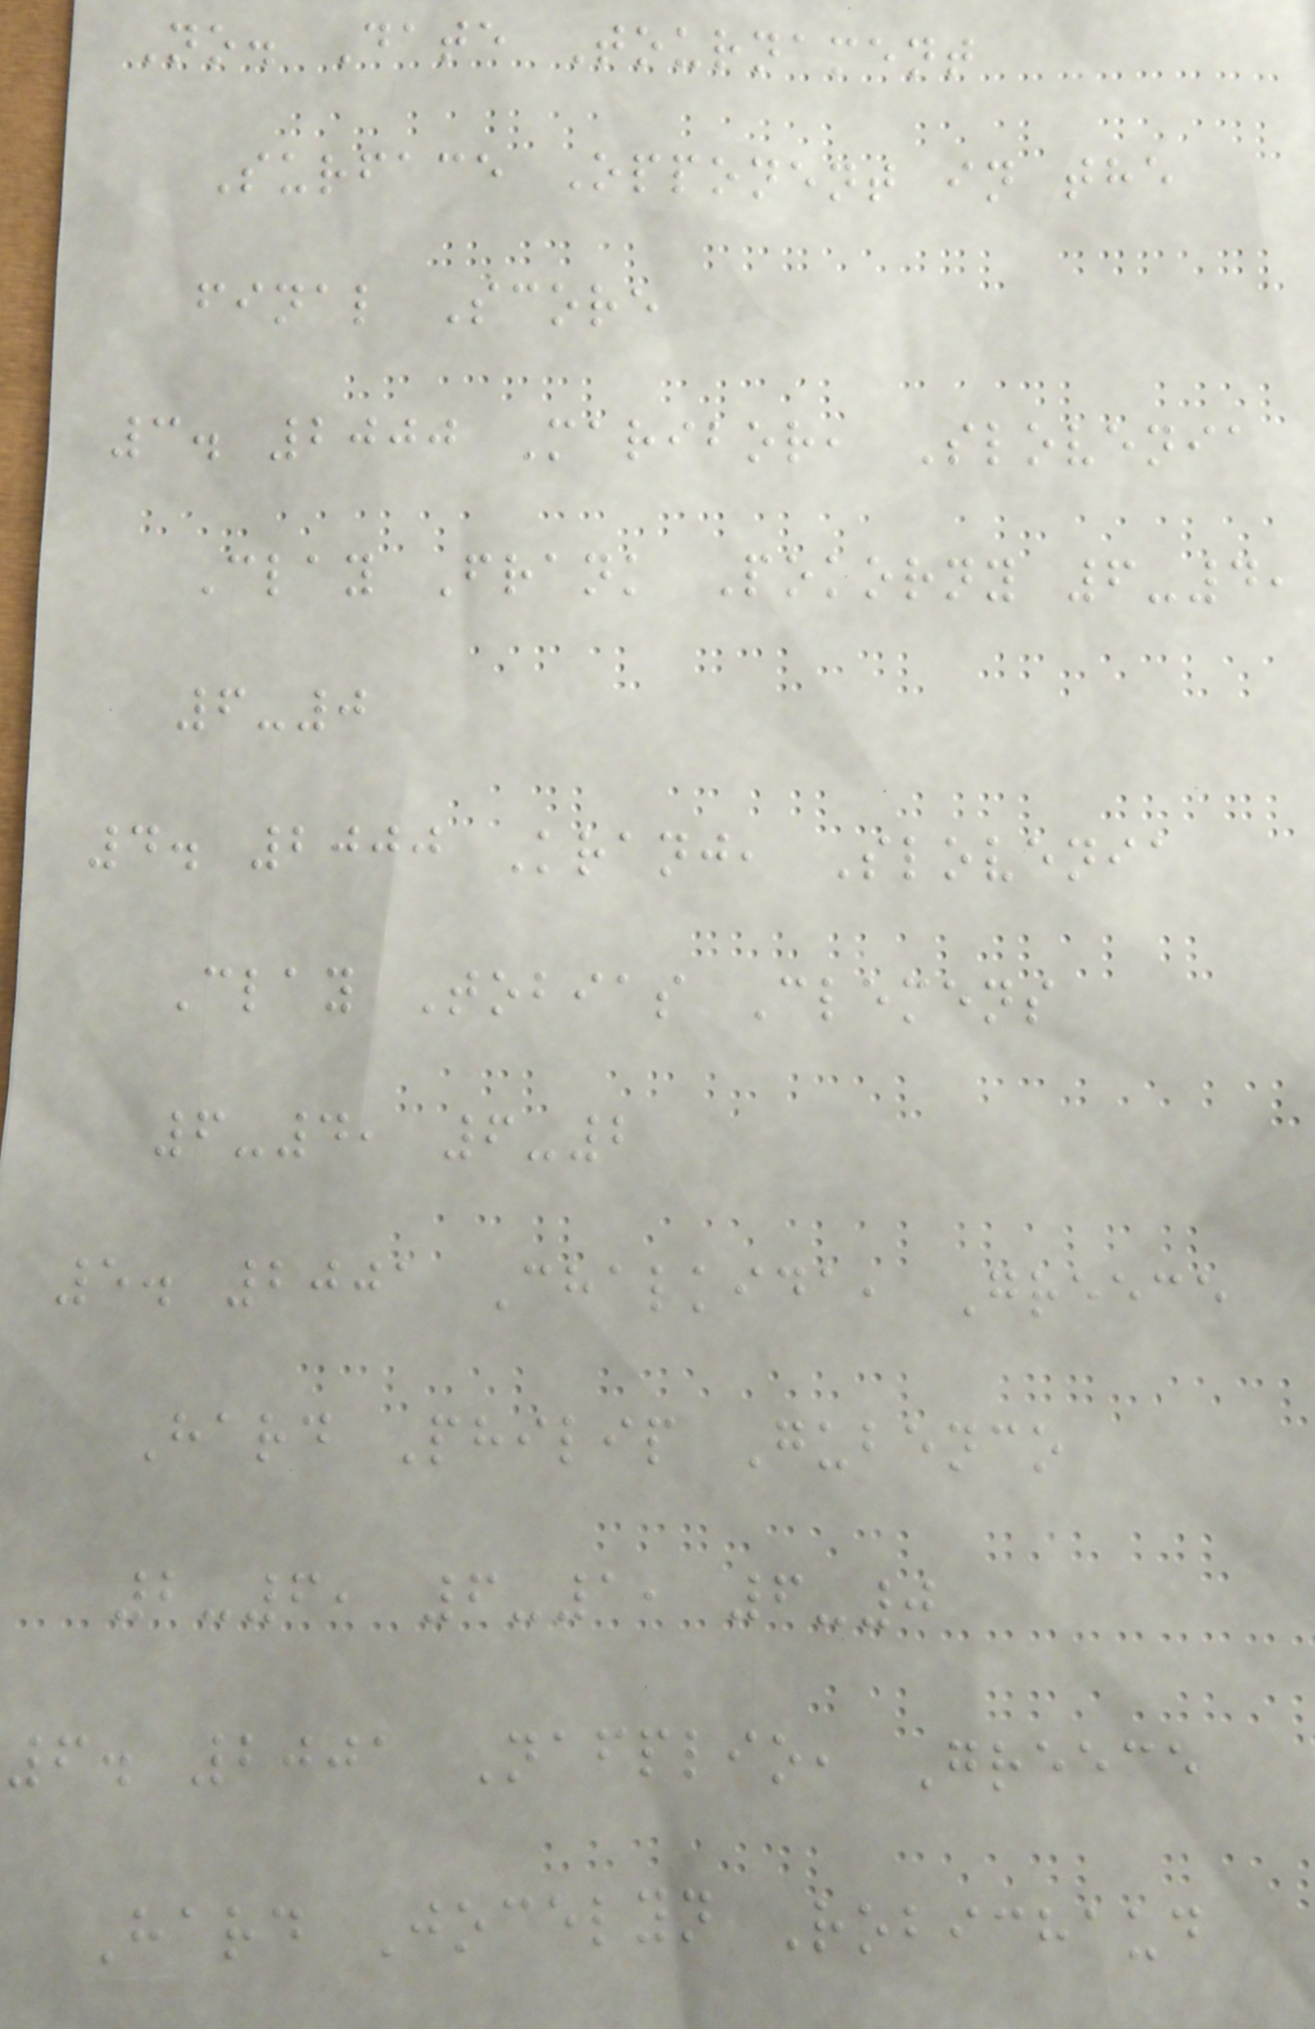No. Date Tournament
Surface Opponent in the
final Score
3. 2000 Maribor, Slovenia
Clay Frank Pokorny 6-4,
6-0
4. 2000 Kranj, Slovenia
Clay Tobias Clemens
6-4, 6-2
5. 2001 Chalkida, Greece
Hard Philip Gubenco
2-6, 6-1, 6-0
6. 2001 Nafplio, Greece
Hard Jocelyn Robichaud
